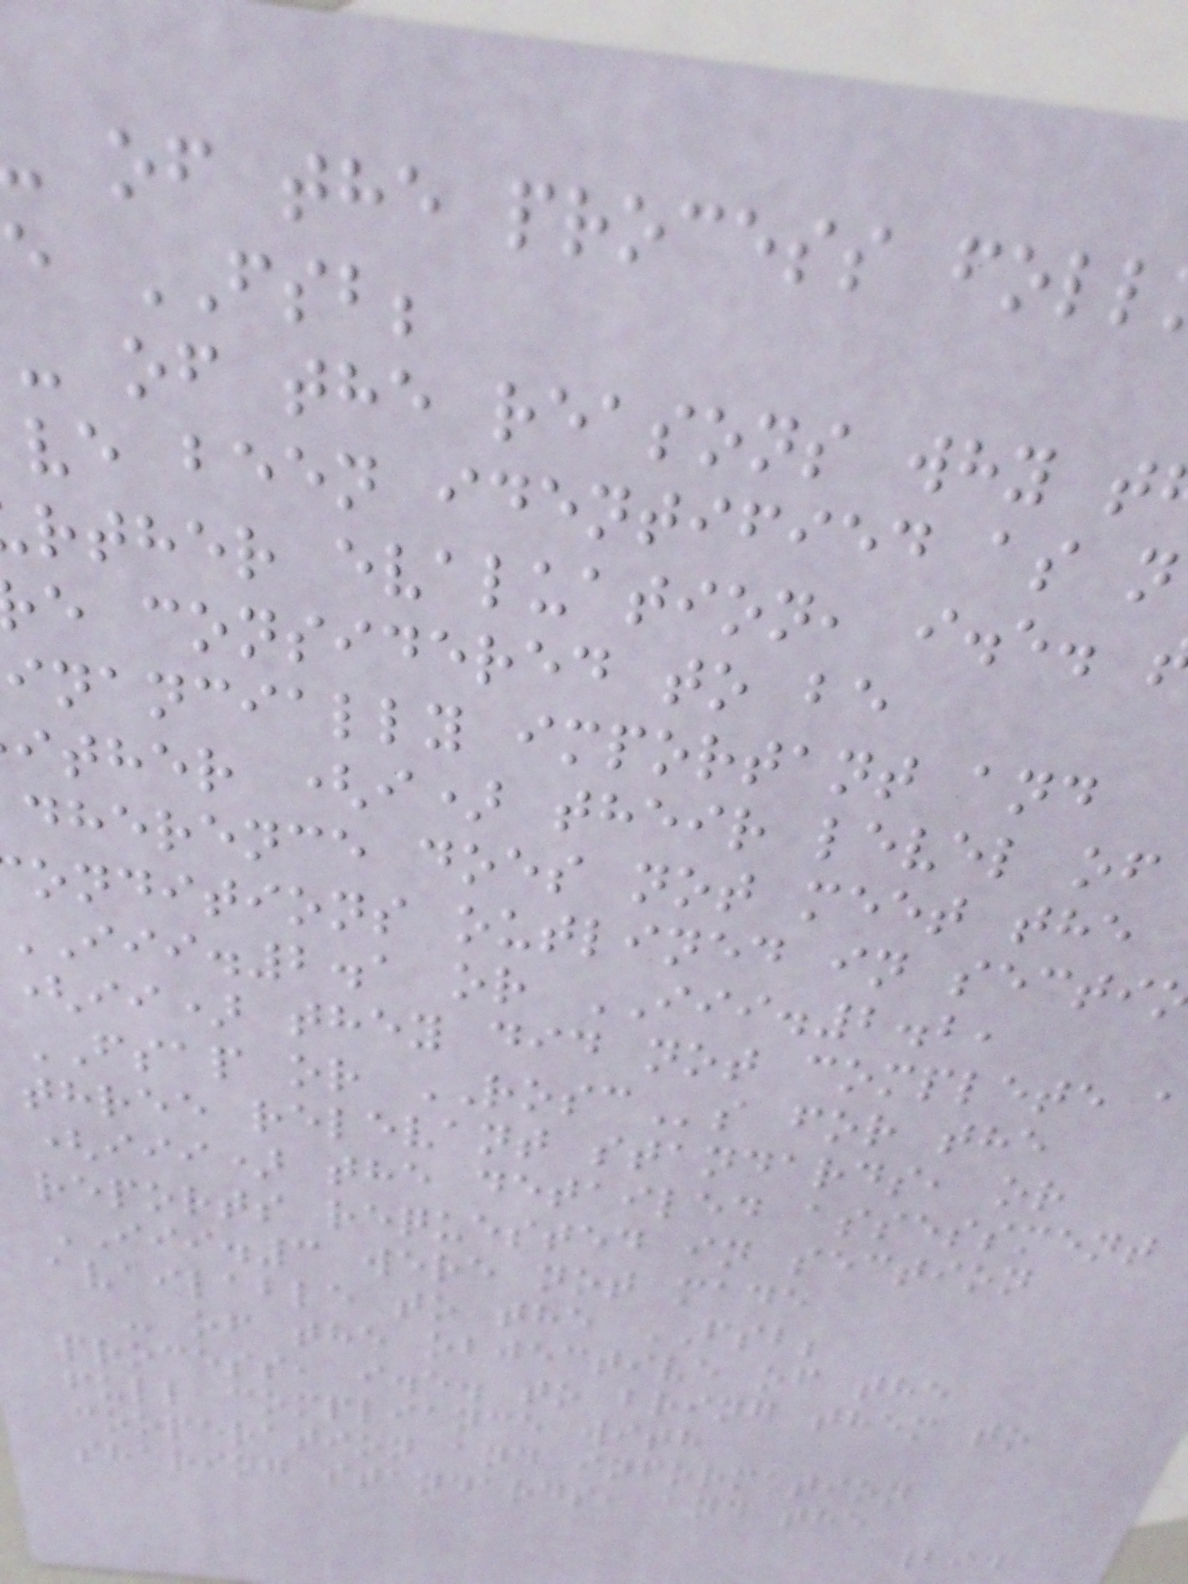of the process foll
e FSB;
- of the reasons why t
ve been identified as n
rther evaluation, i.e.
e considered to be
inancially important and
ither (i) their level of
dherence does not meet the
onditions outlined in secti
iii.2.1 or III.2.2,
(ii) they did not complete a
FSAP or ROSCs for the
three relevant standards, or
(iii) the detailed assessment
reports requested in section
III.3 were not made
available to the FSB;
- of the objective of the
process, i.e. to bring them to
full compliance with
cooperation and information
sharing standards, and the
294
